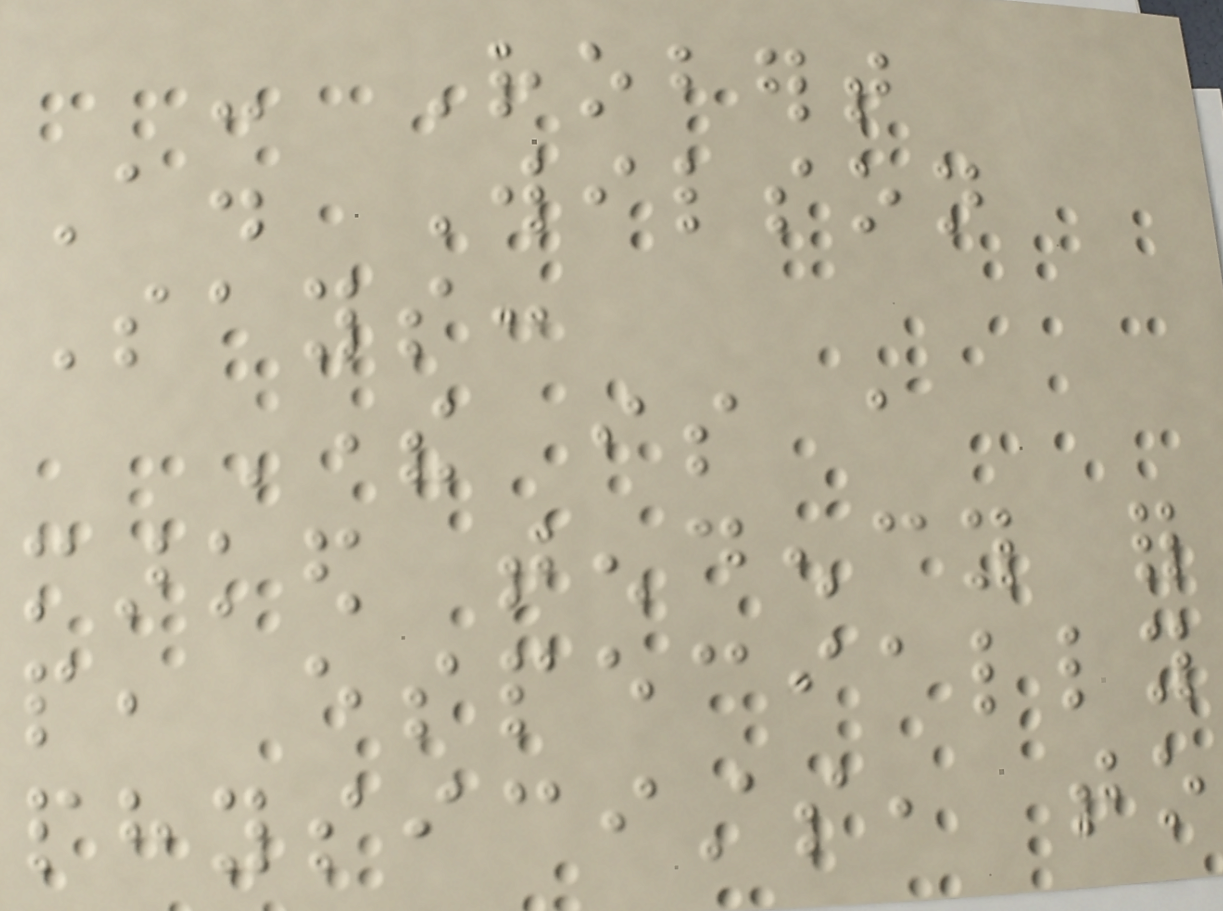- Robert
A. Wilson
Says:
There is a
marked tendency for
people, especially
physicists, to
